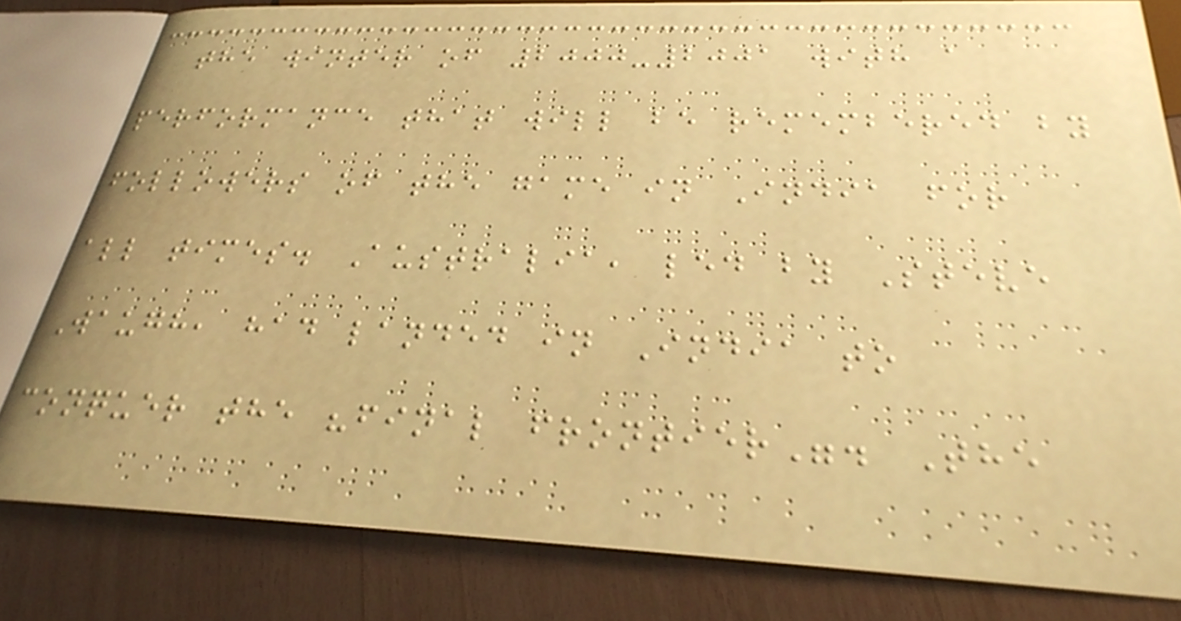the winter of 2000-2001 with a
performance that will be remembered by
followers of the game in India for
all times. Australia, led by Steve
Waugh, had landed in India to
conquer the "final frontier". The
